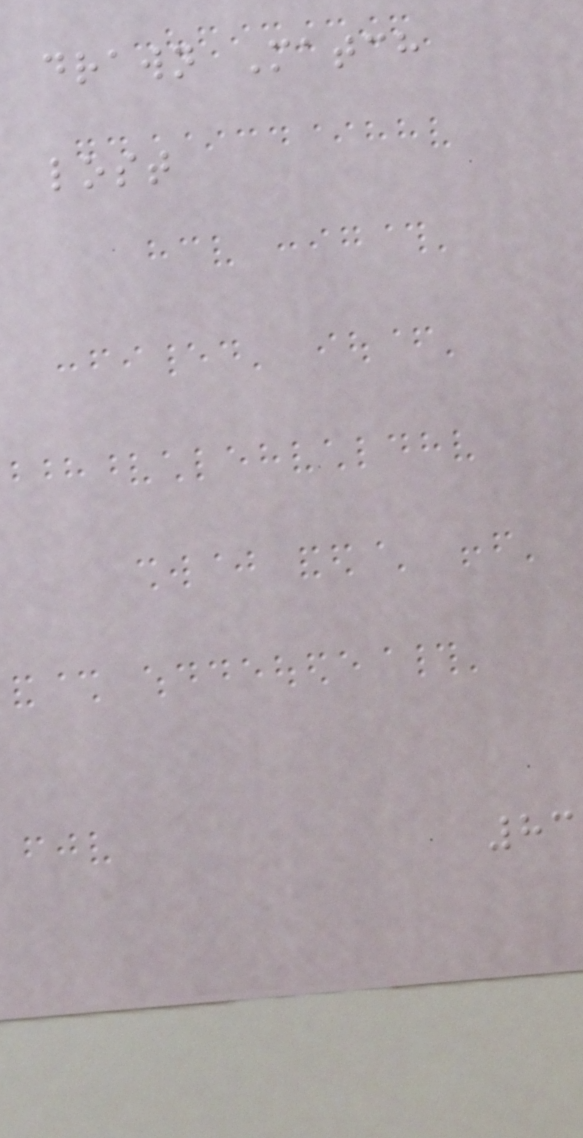drawn Match
lost
83
